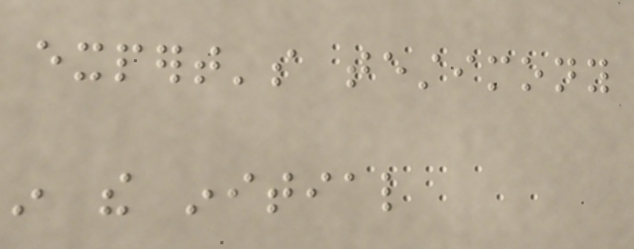expert's testimony
in the initial
